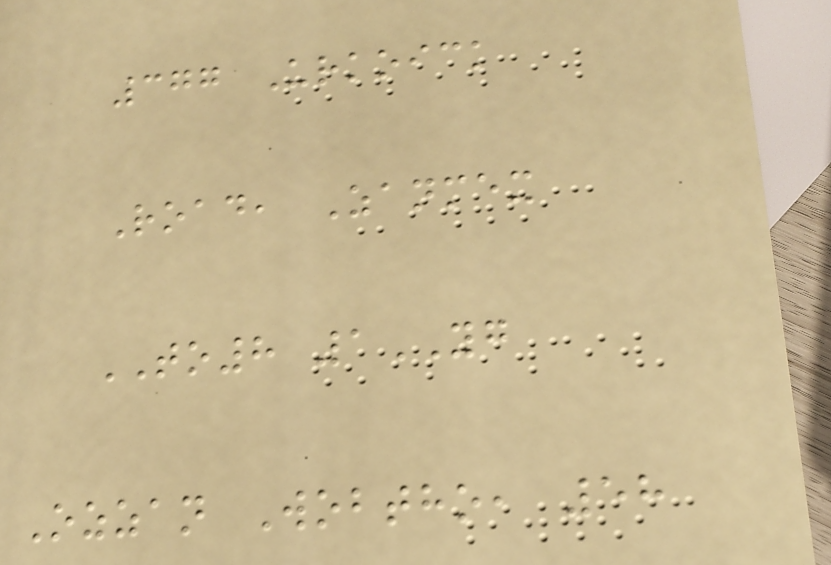377 Urkoick
Road, Zanmex
TO8 1YG
Ozzan Wobtho, 58
